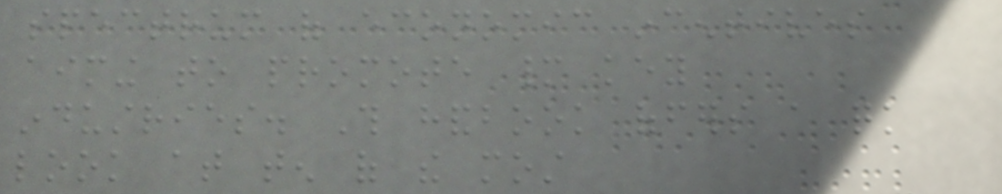spectrum of economic incentives
aiming to promote many key
industries. This handbook offers a quick
look at ten of the most
